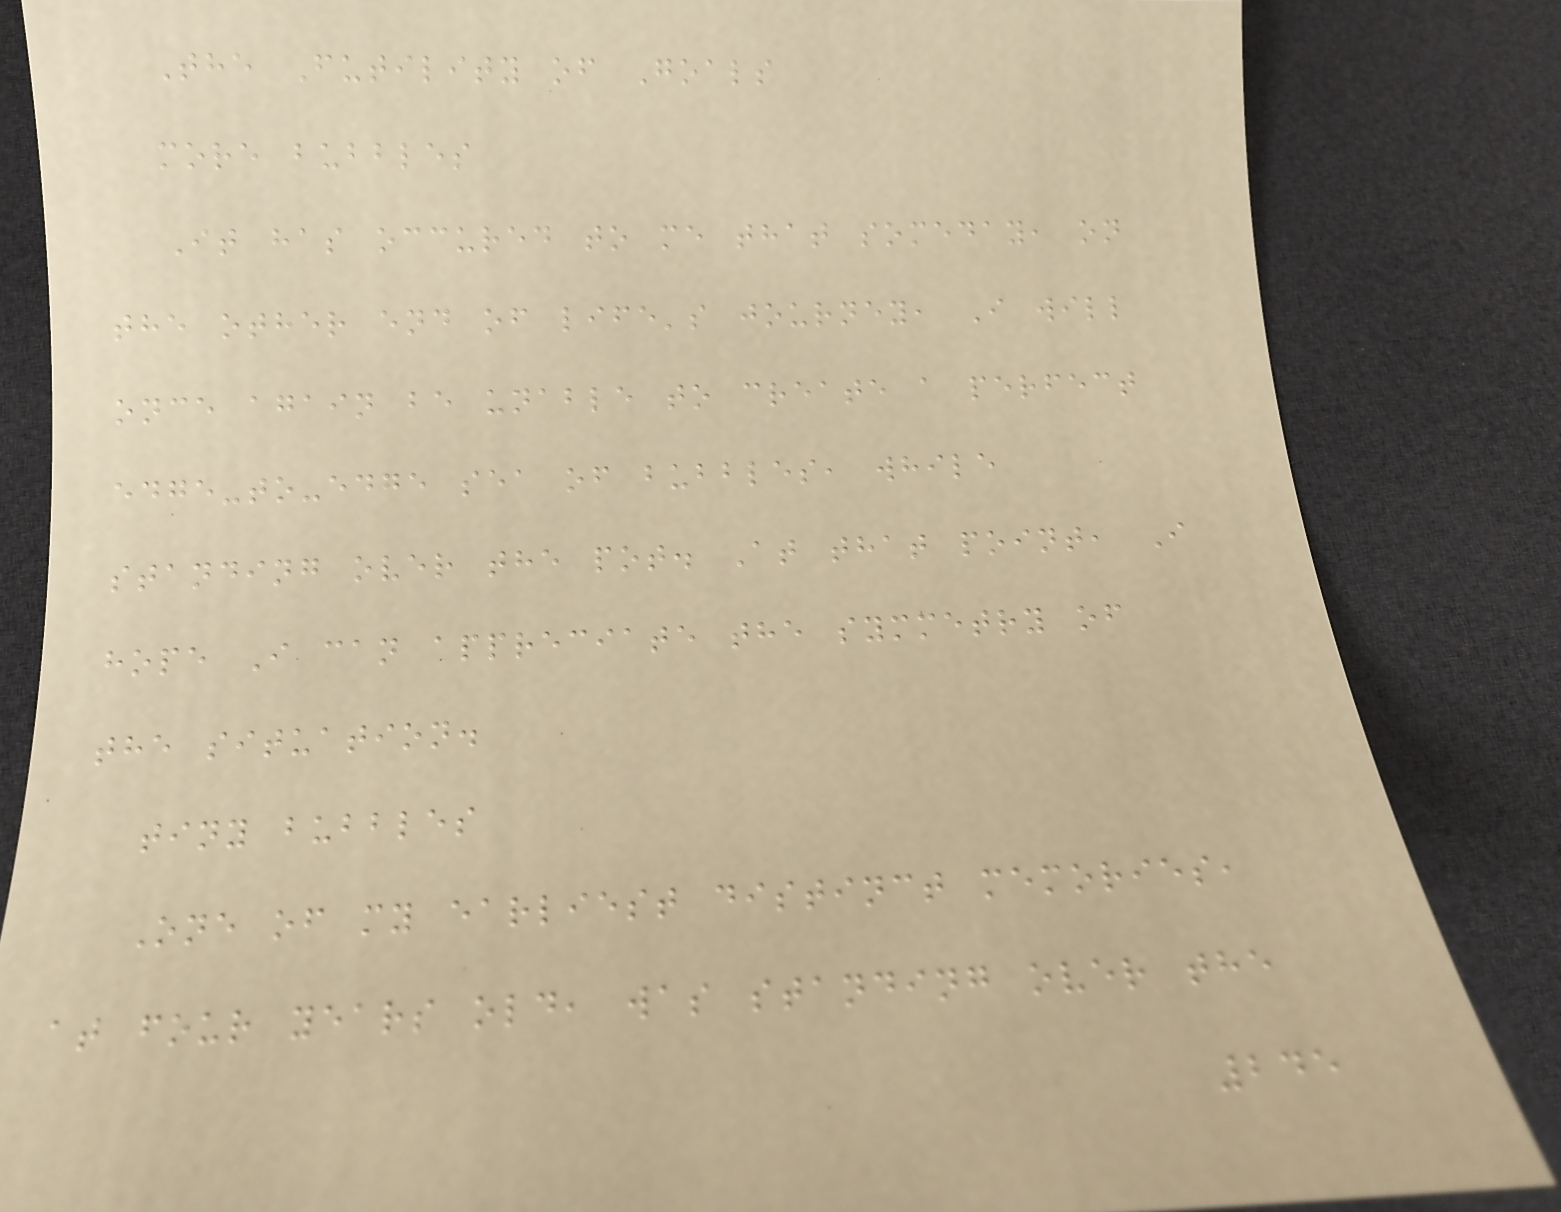The Futility of Goals
more bubbles
It has occured to me that someday, on
the other end of life's journey, I will
once again be unable to create a perfect
edge-to-edge sea of bubbles, while
standing over the pot. At that point, I
hope I can appreciate the symmetry of
the situation.
tiny bubbles
One of my earliest distinct memories,
at four years old, was standing over the
245
